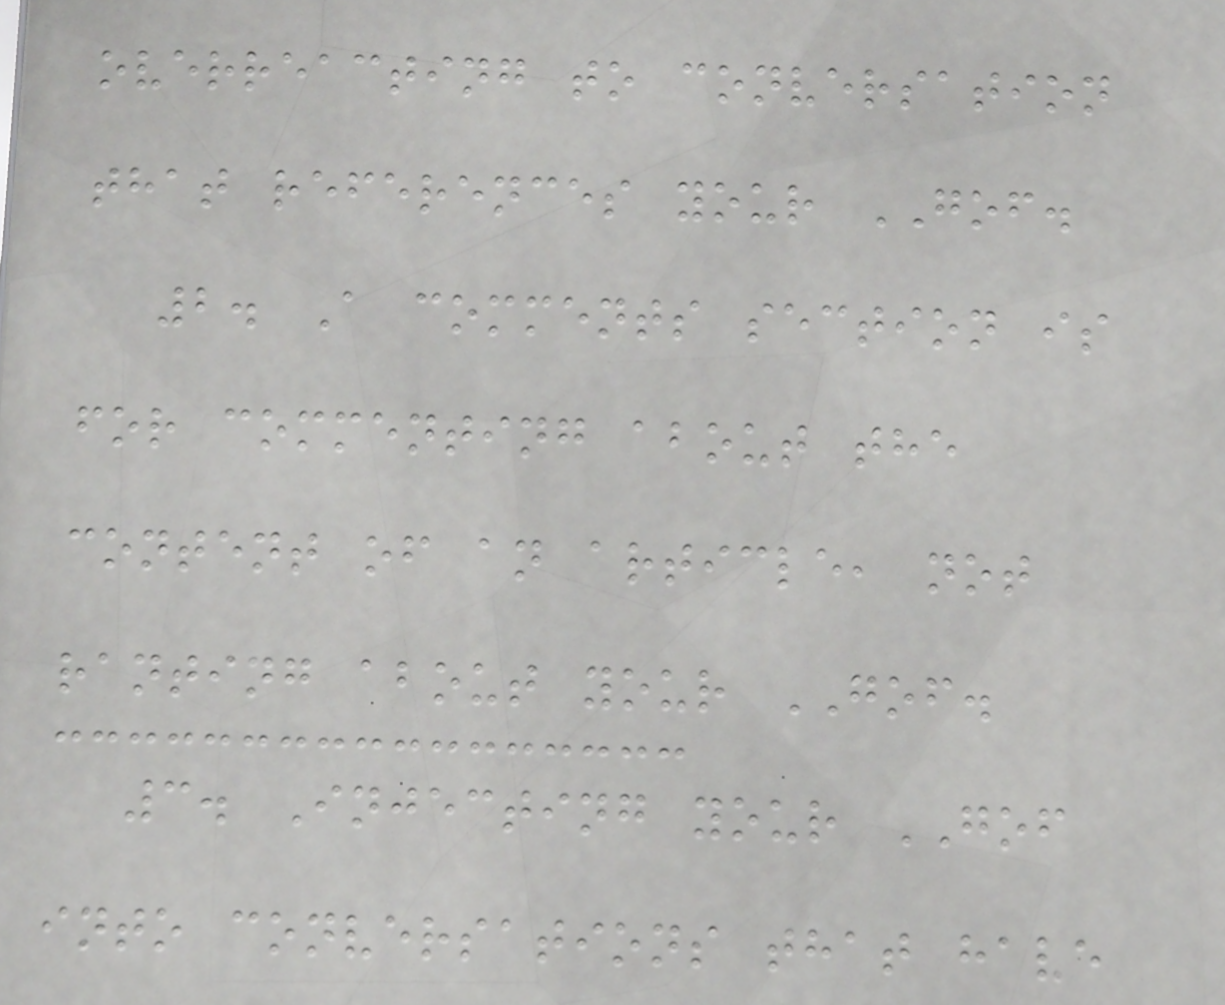overreacting to conversation
that references your GOF.
2. A comments section is
for commenting about the
content of an article, not
ranting about your GOF.
3. Injecting your GOF
into conversations that have
